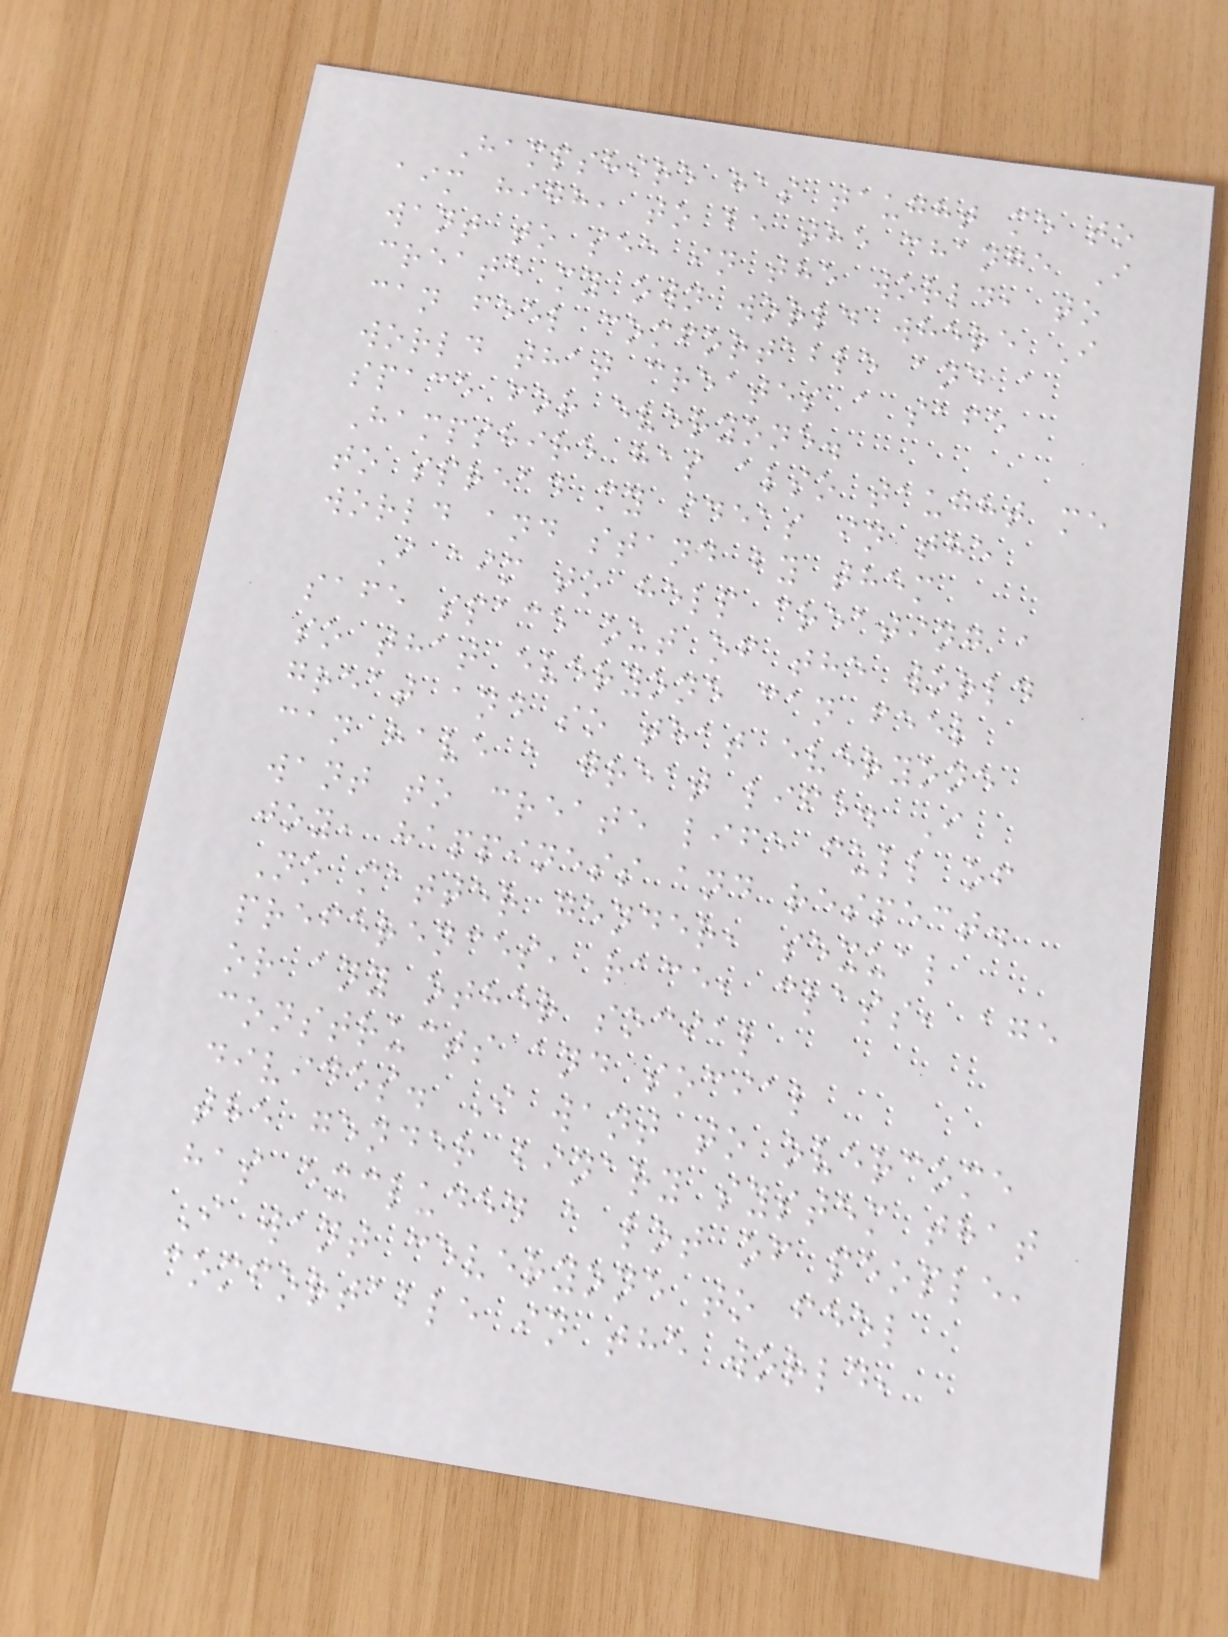Hampshire has taught me to
aim high, to be the change I
want to see in the world, to
create my own world where I
can feel comfortable and a
world that creates a safe
space for everyone.
Hampshire has also taught me
to spread my ideas in the
world and stand by them
I aim to help creating a
safe space out of the world
so that everyone can feel
great and so that everyone
can have a great life. I
want to create life full of
joy, happiness and respect.
No matter gender, sexual
preferences, race, class, age
or any other social
constructs and social
divides. I want to overcome
the gender binary system that
has excluded a lot of people,
I want ceveryone to feel
comfortable in the world,
